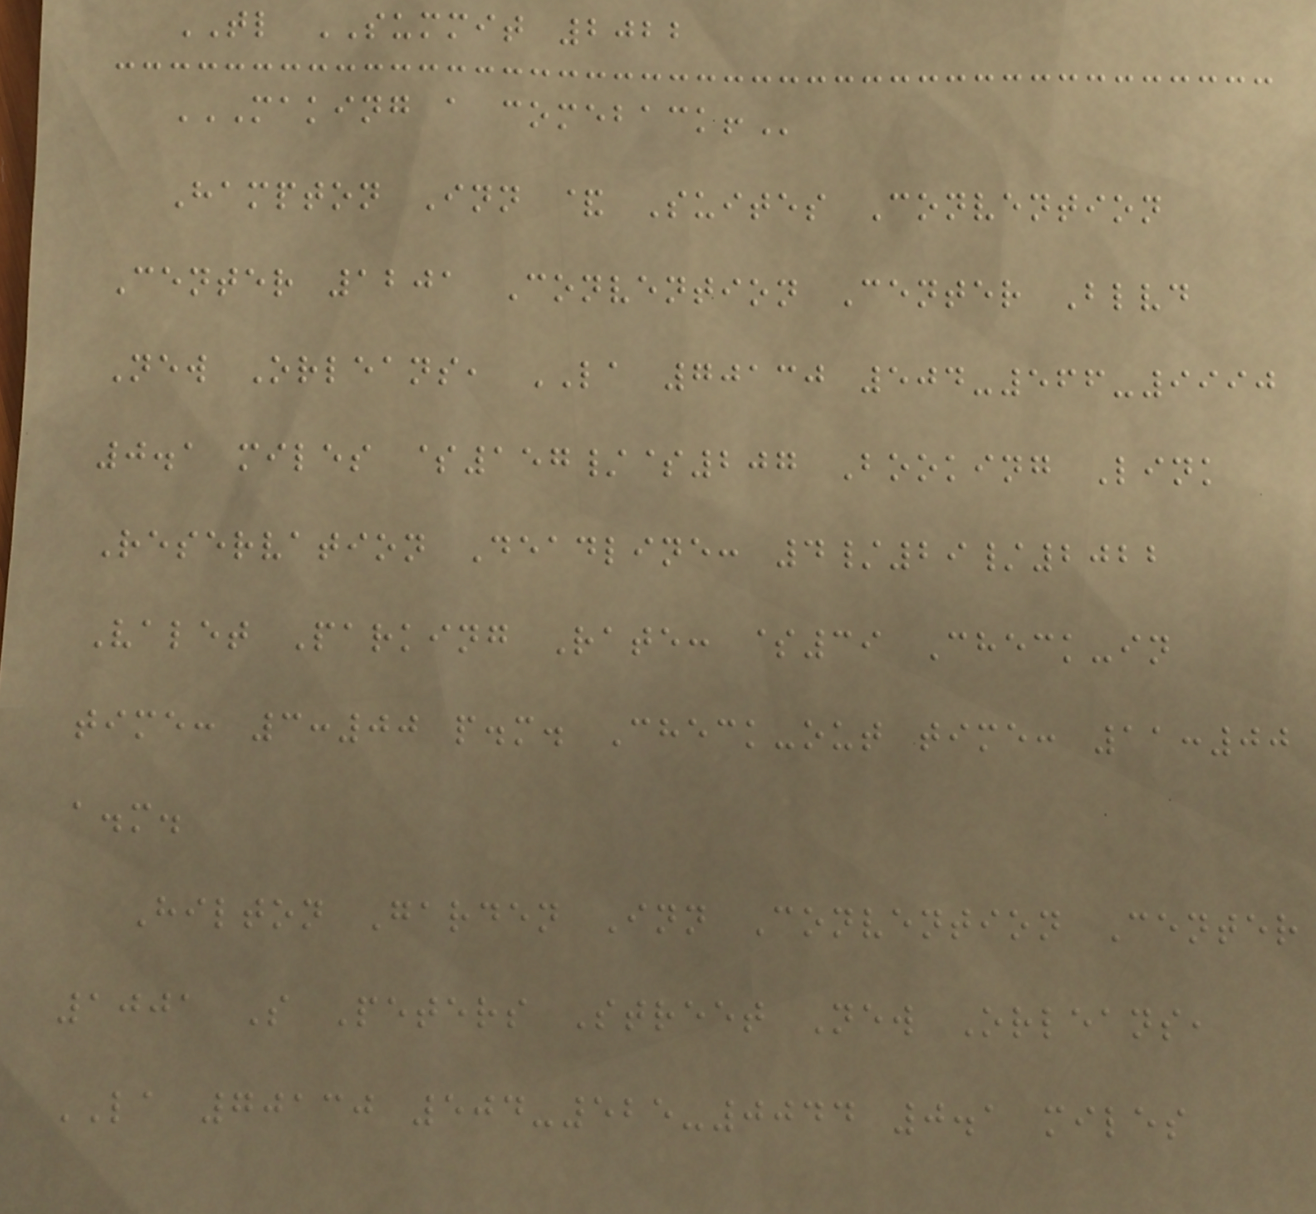TL SUMMIT 2022
MAKING A COMEBACK!
Hampton Inn & Suites Convention
Center 1201 Convention Center Blvd
New Orleans, LA 70130 504-566-9990
0.1 miles $157/$207 Booking Link
Reservation Deadline: 4/29/2022
Valet Parking Rate: $39 Check-in
time: 3:00 p.m. Check-out time: 11:00
a.m.
Hilton Garden Inn Convention Center
1001 S Peters Street New Orleans,
LA 70130 504-525-0044 0.1 miles
